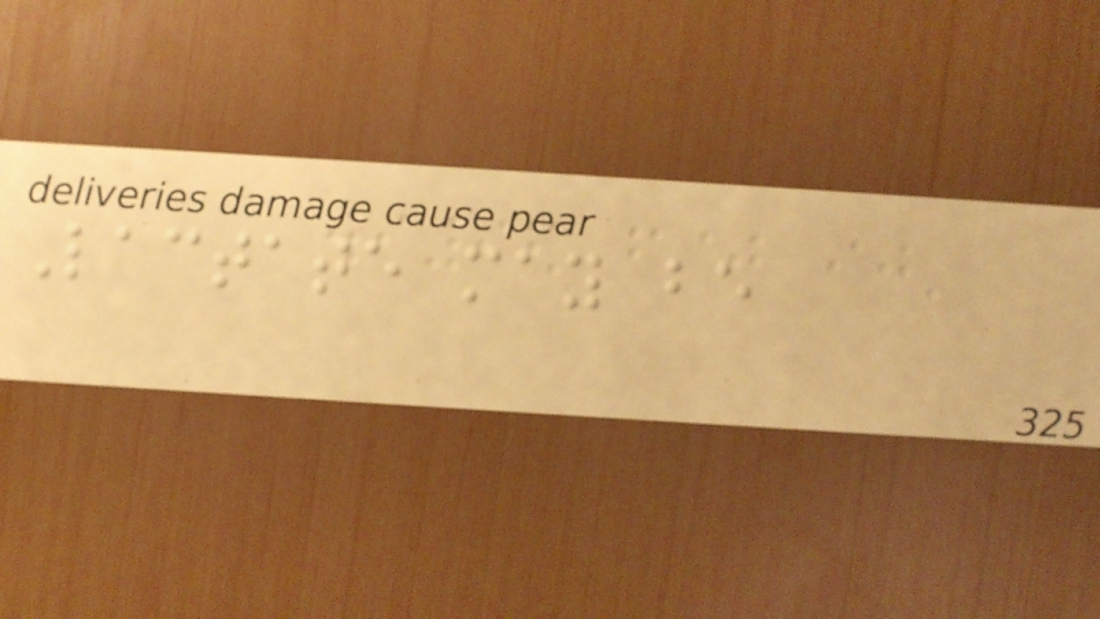Lactate may be
